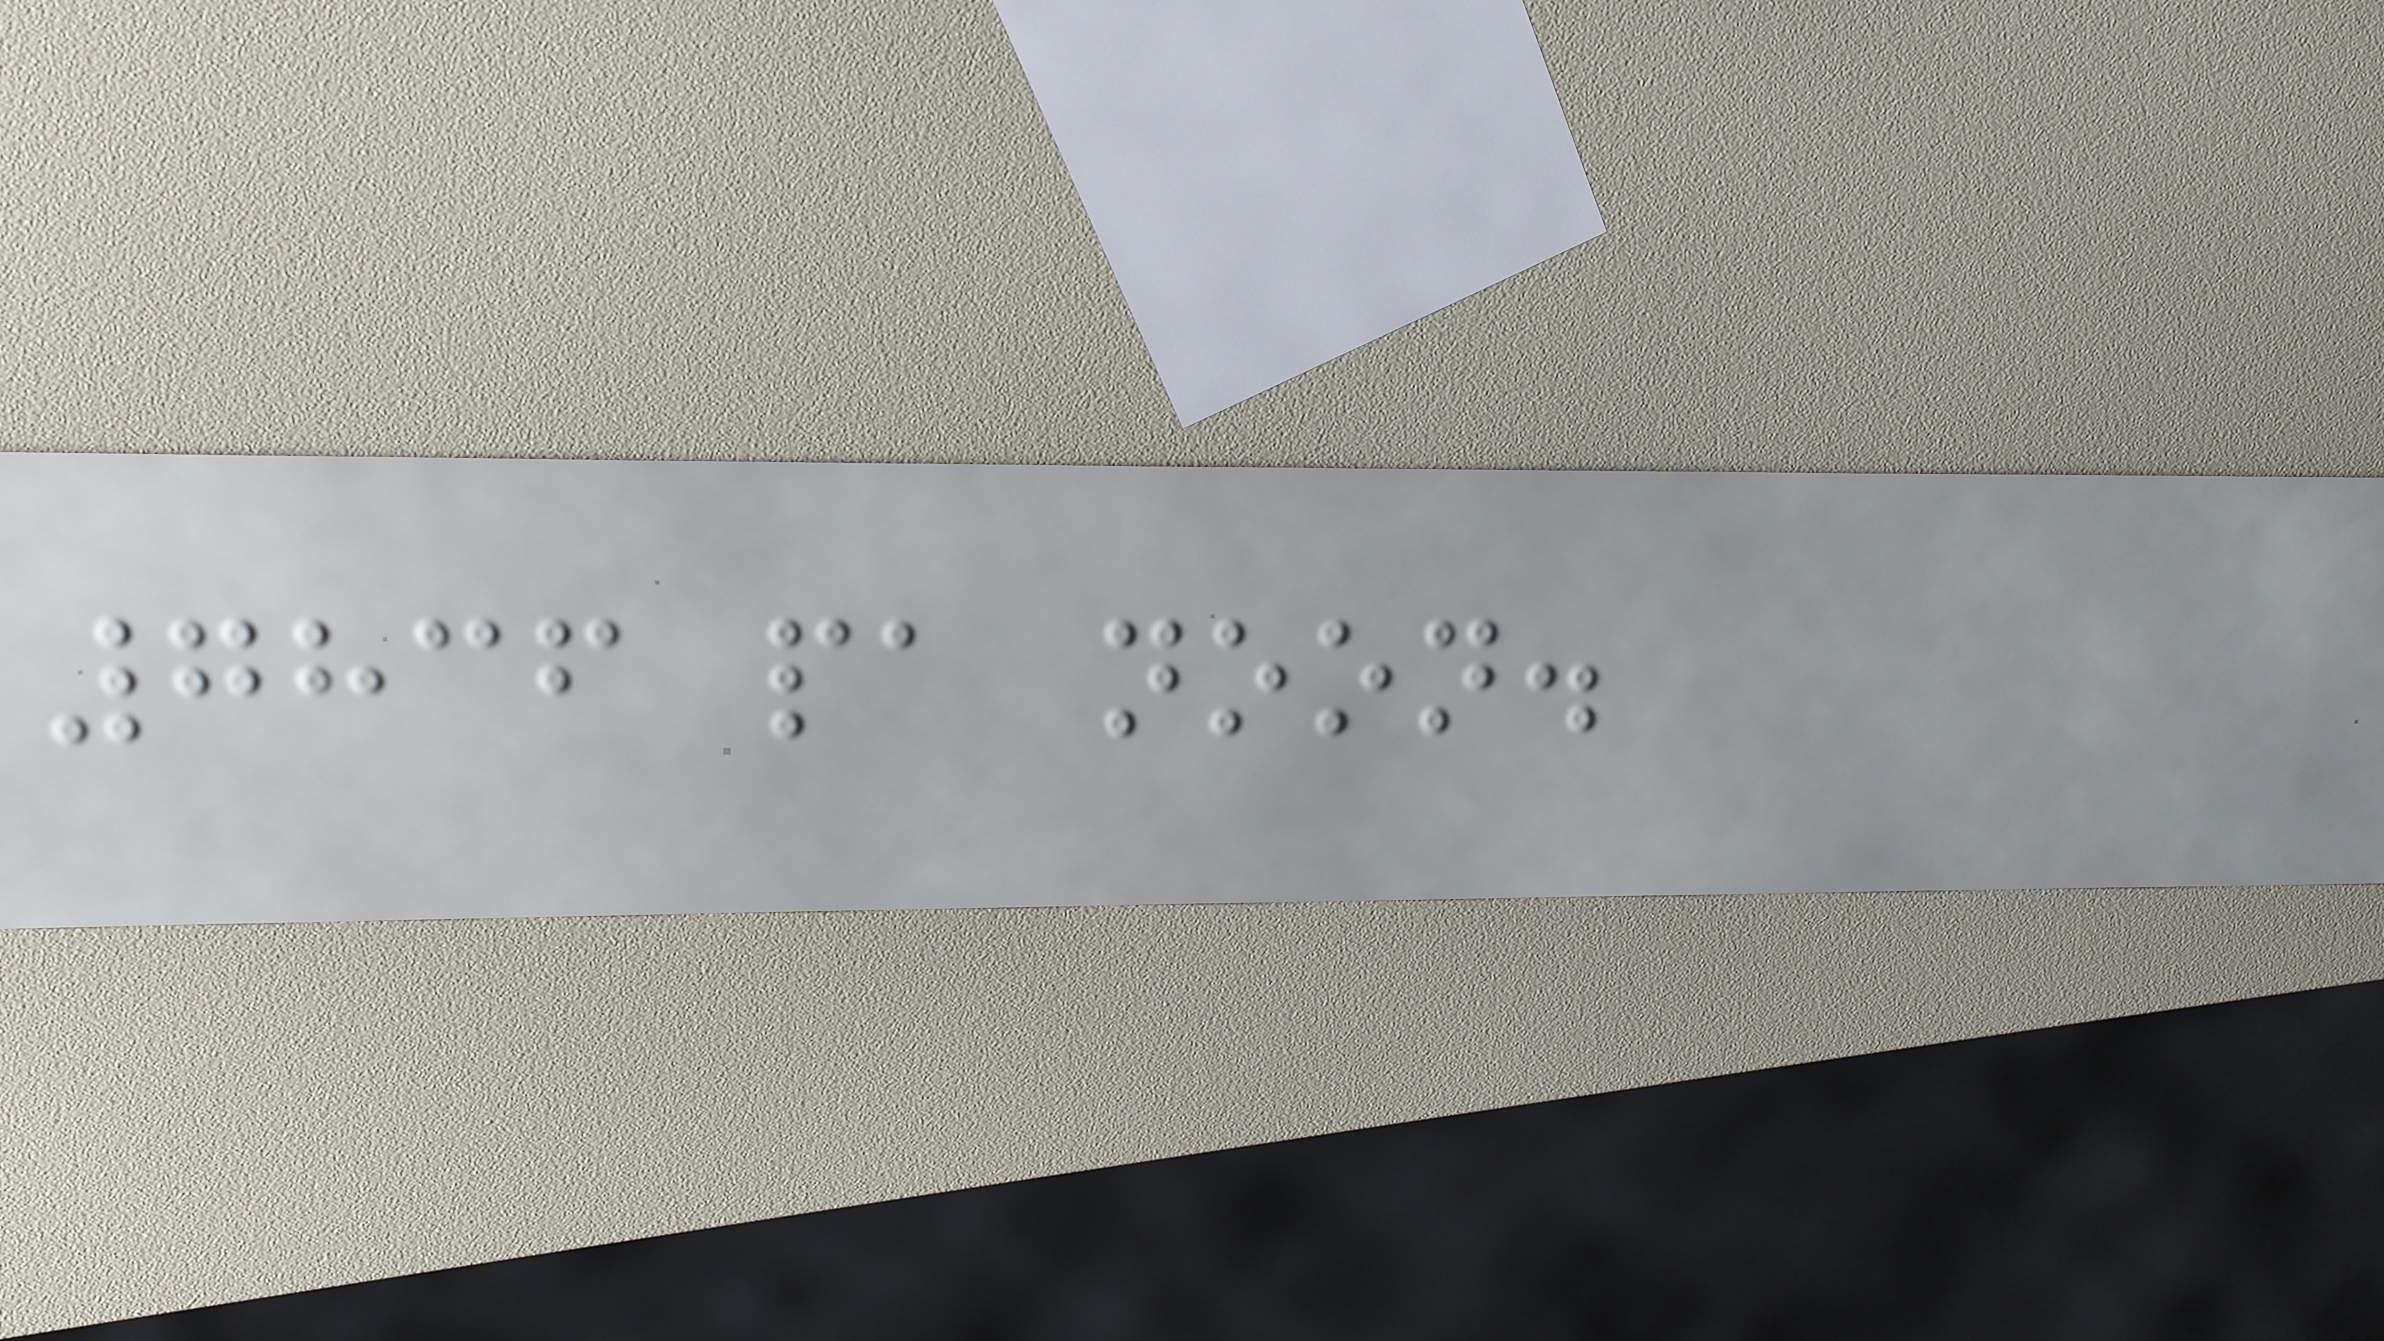7836 pa noon.
